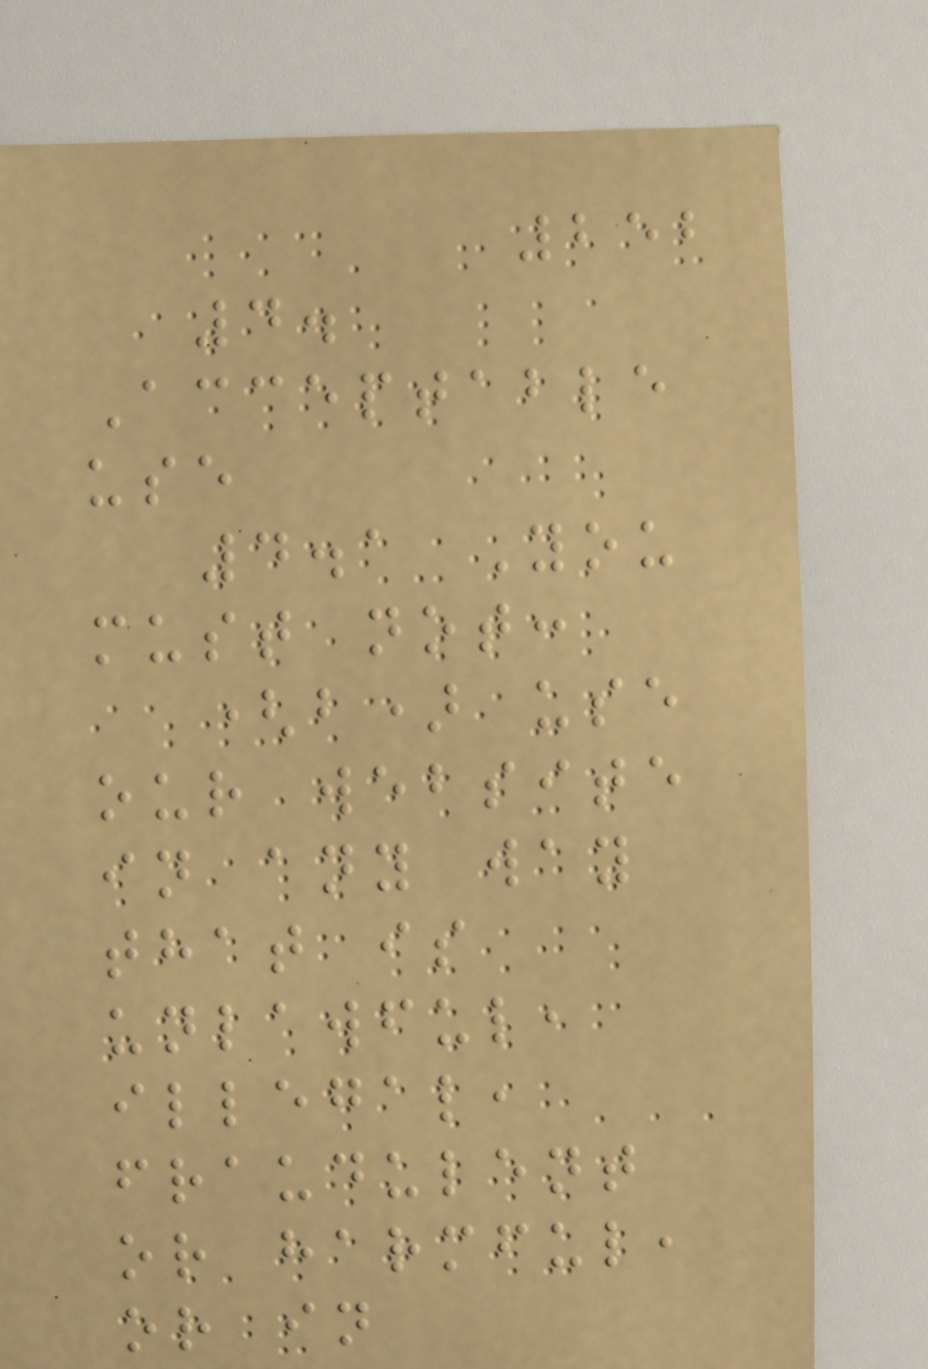252
4.
Acceptable
use
4.1 You
must not:
(b) use
our website
in any way
that is
unlawful,
illegal,
fraudulent
or harmful,
or in
